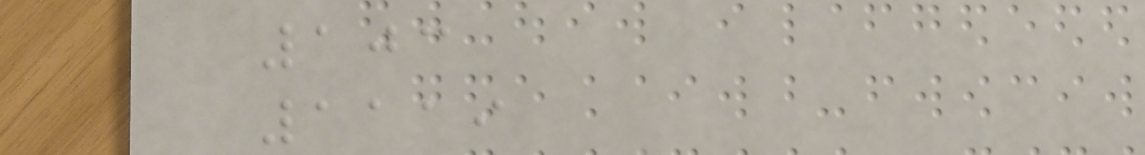103
1119
